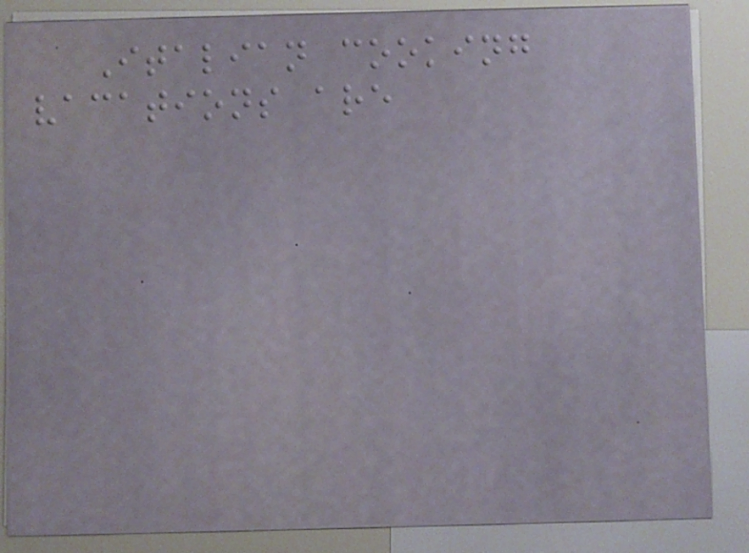Italian cooking
vacations are
